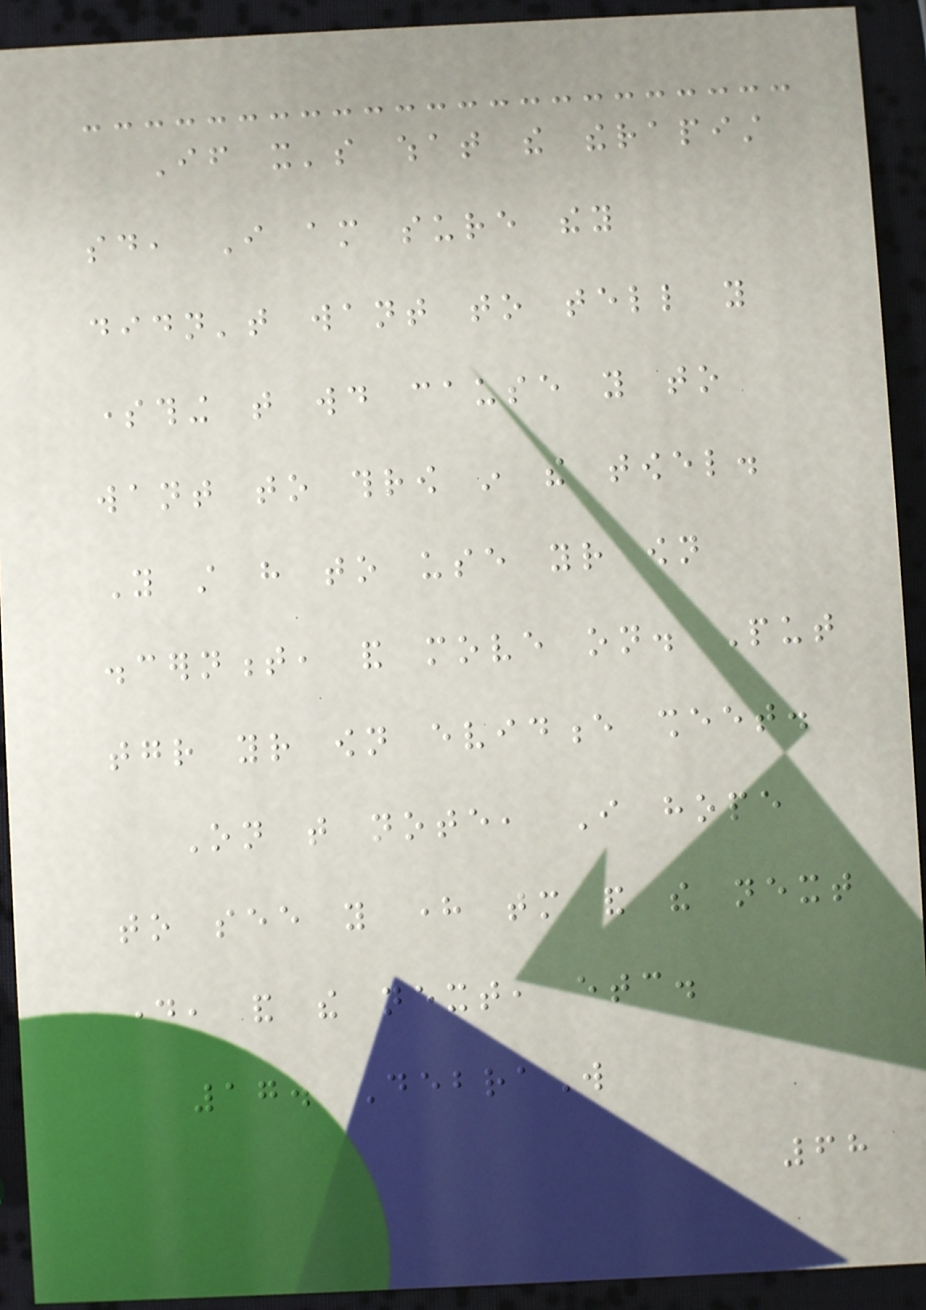If it's what the therapist
said, I am sure they
didn't want to tell you
something that would cause you to
want to throw in the towel.
You still have to use your own
discernment, and move on. Put
together your own evidence sheet.
On that note, I hope
to see you here tomorrow and the next
day, and the next, etc.
17. DebraW
68
